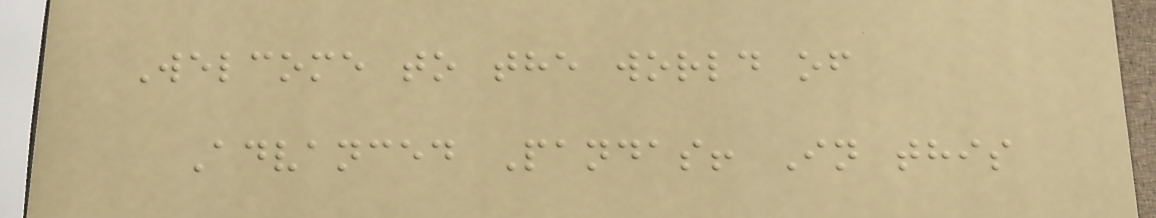Welcome to the world of
Advanced Pandas! In this
